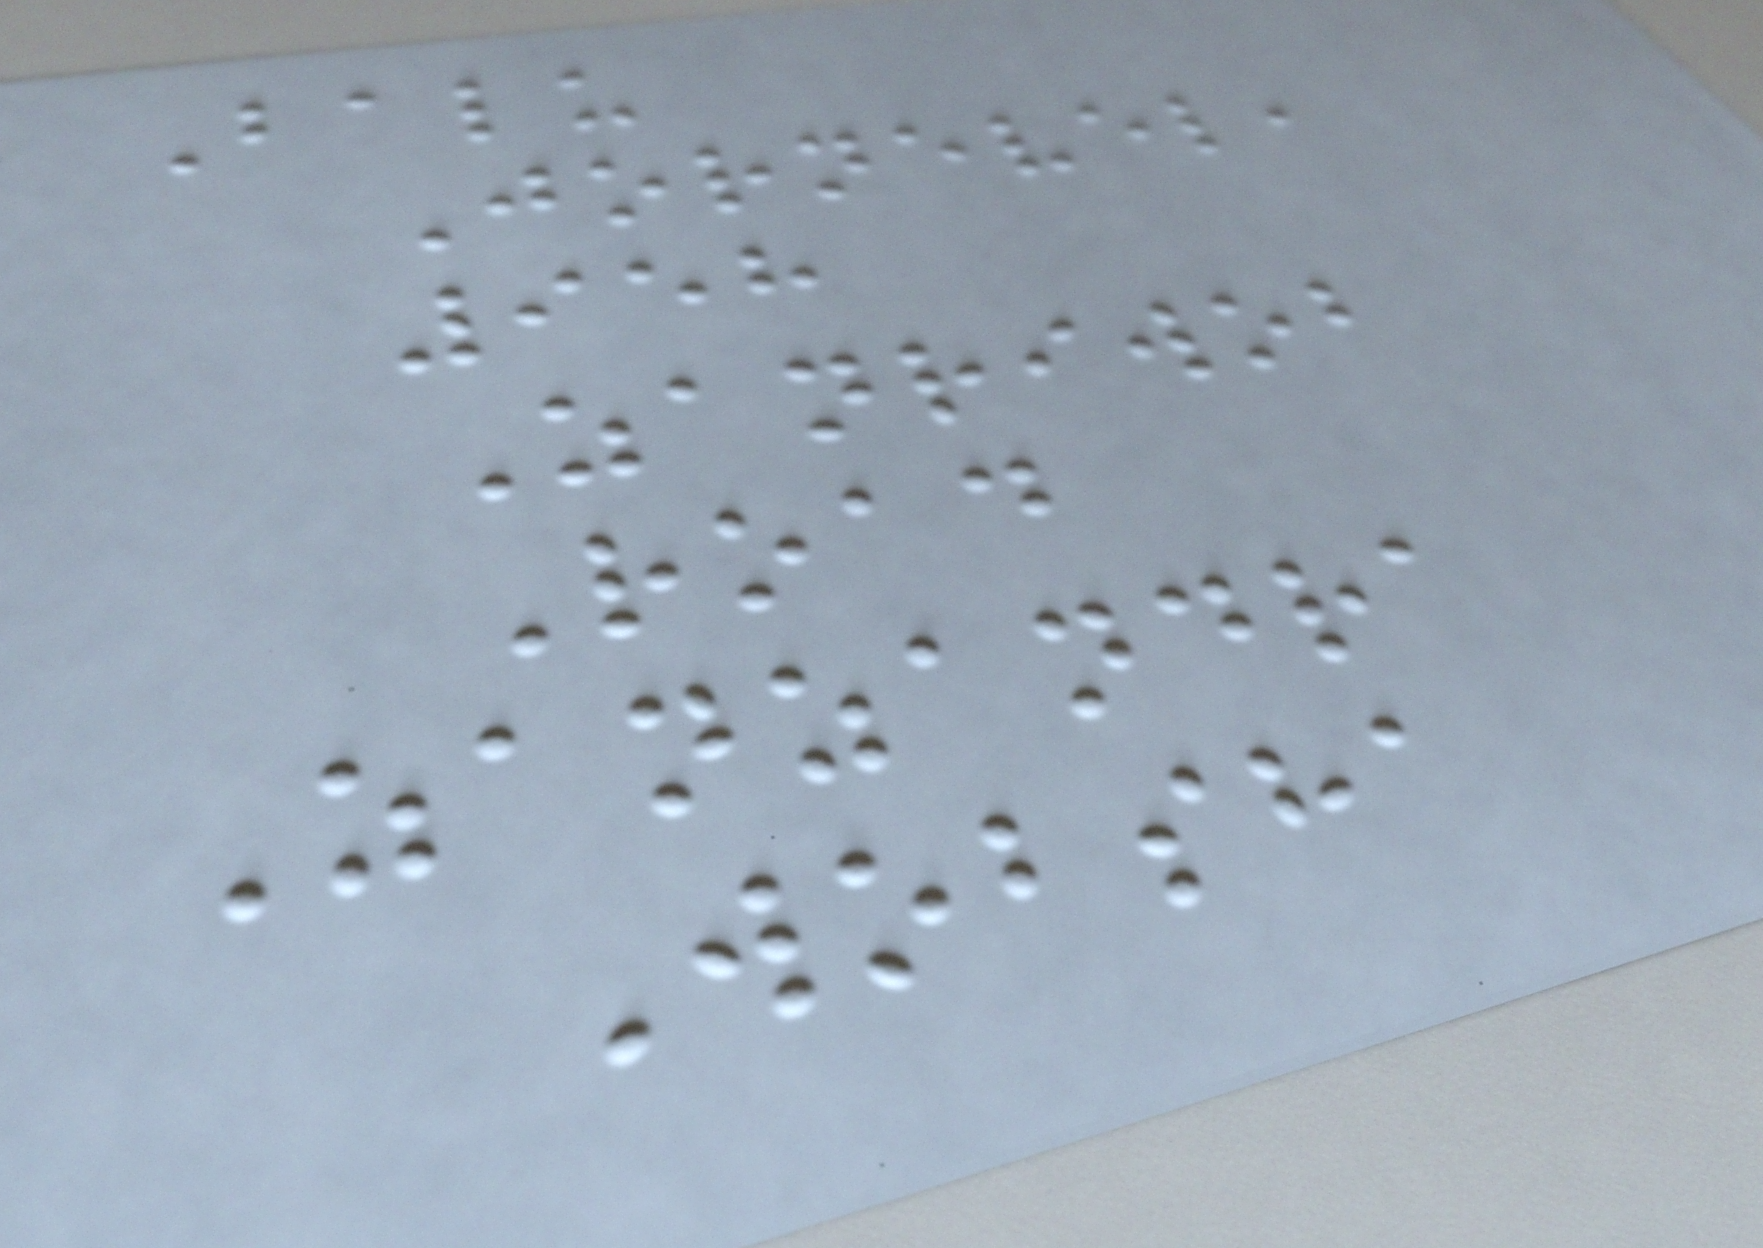Balu
Jornevel,
958
Zanriwob
Road
Zanzandra
Wobsha
